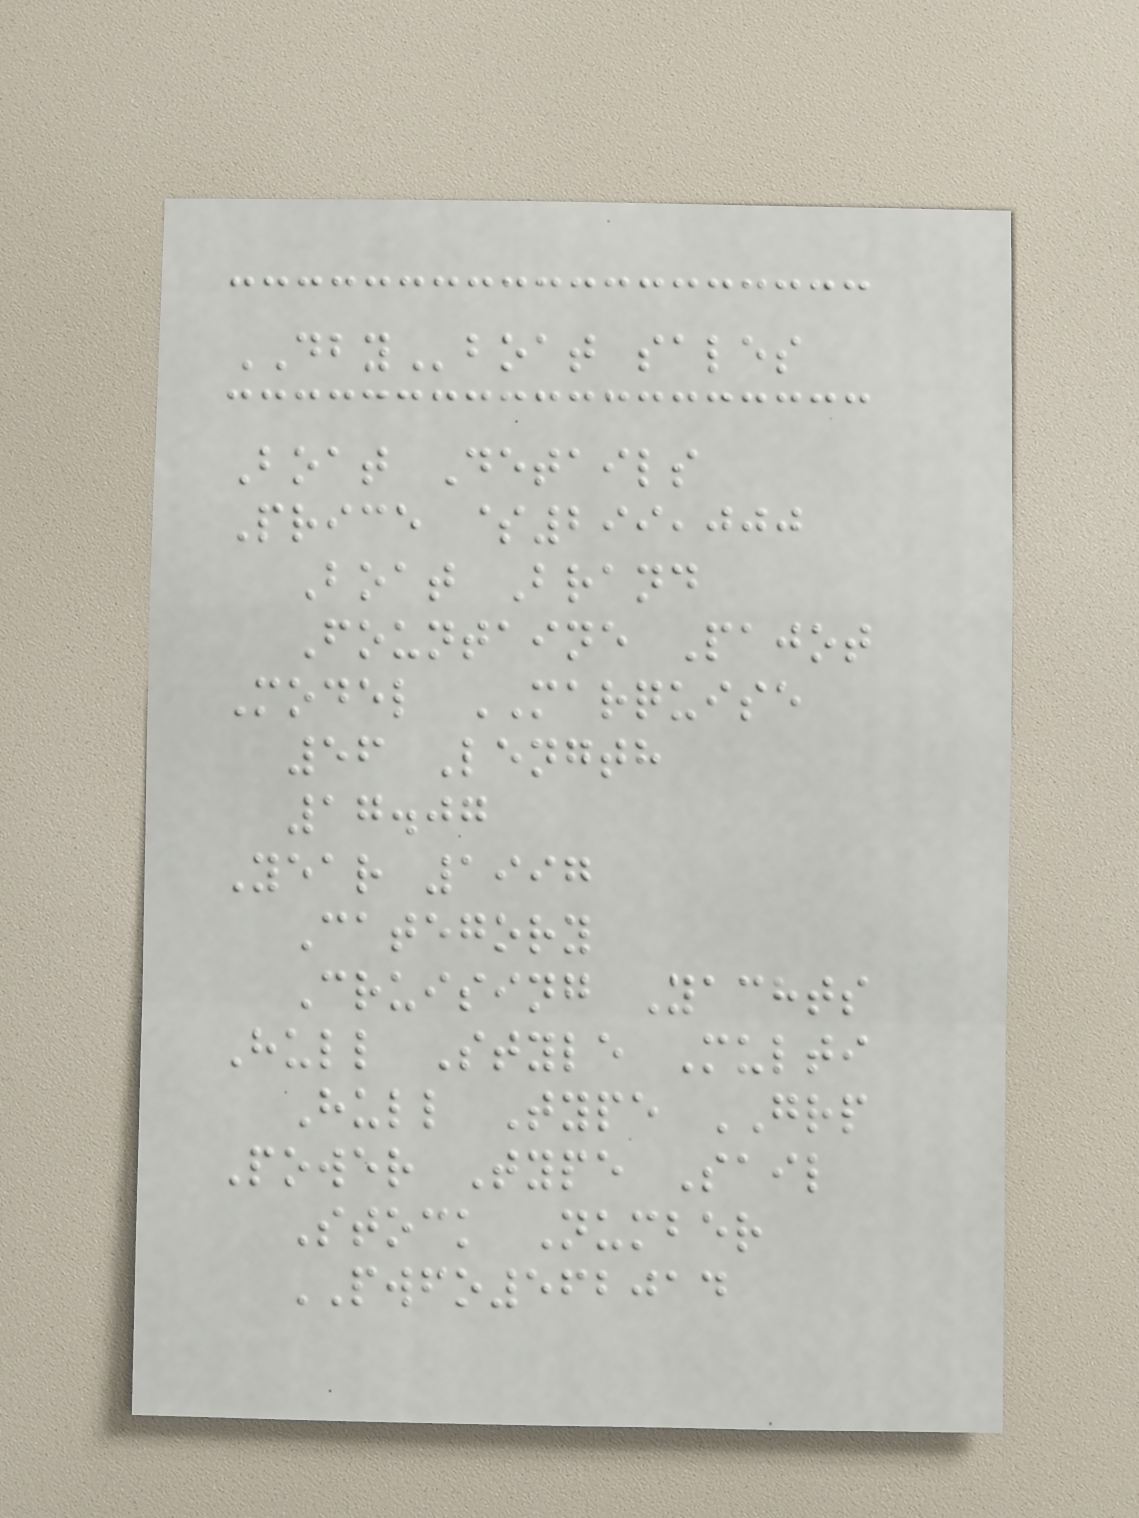DBYboat sales
Boat Details
Price $299,000
Boat Brand
Fountaine Pajot
Model MARQUISE
56 Length
17.07
Year 1997
Category
Cruising Yachts
Hull Style Multi
Hull Type GRP
Power Type Sail
Stock Number
PWFO562014
